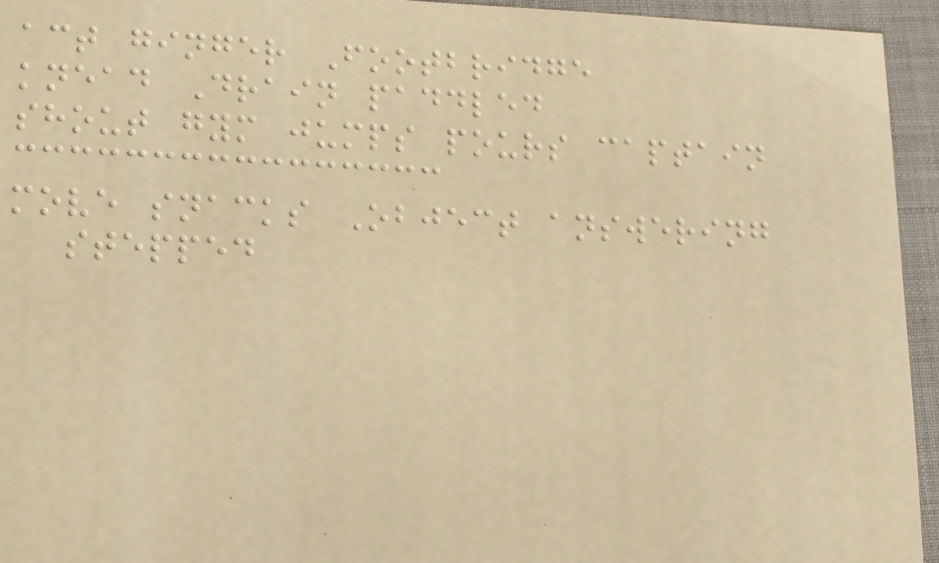act ginger Footbridge
knead Drain paddled
shout gym jumps pours captain
move snacks Object answering
stepped
